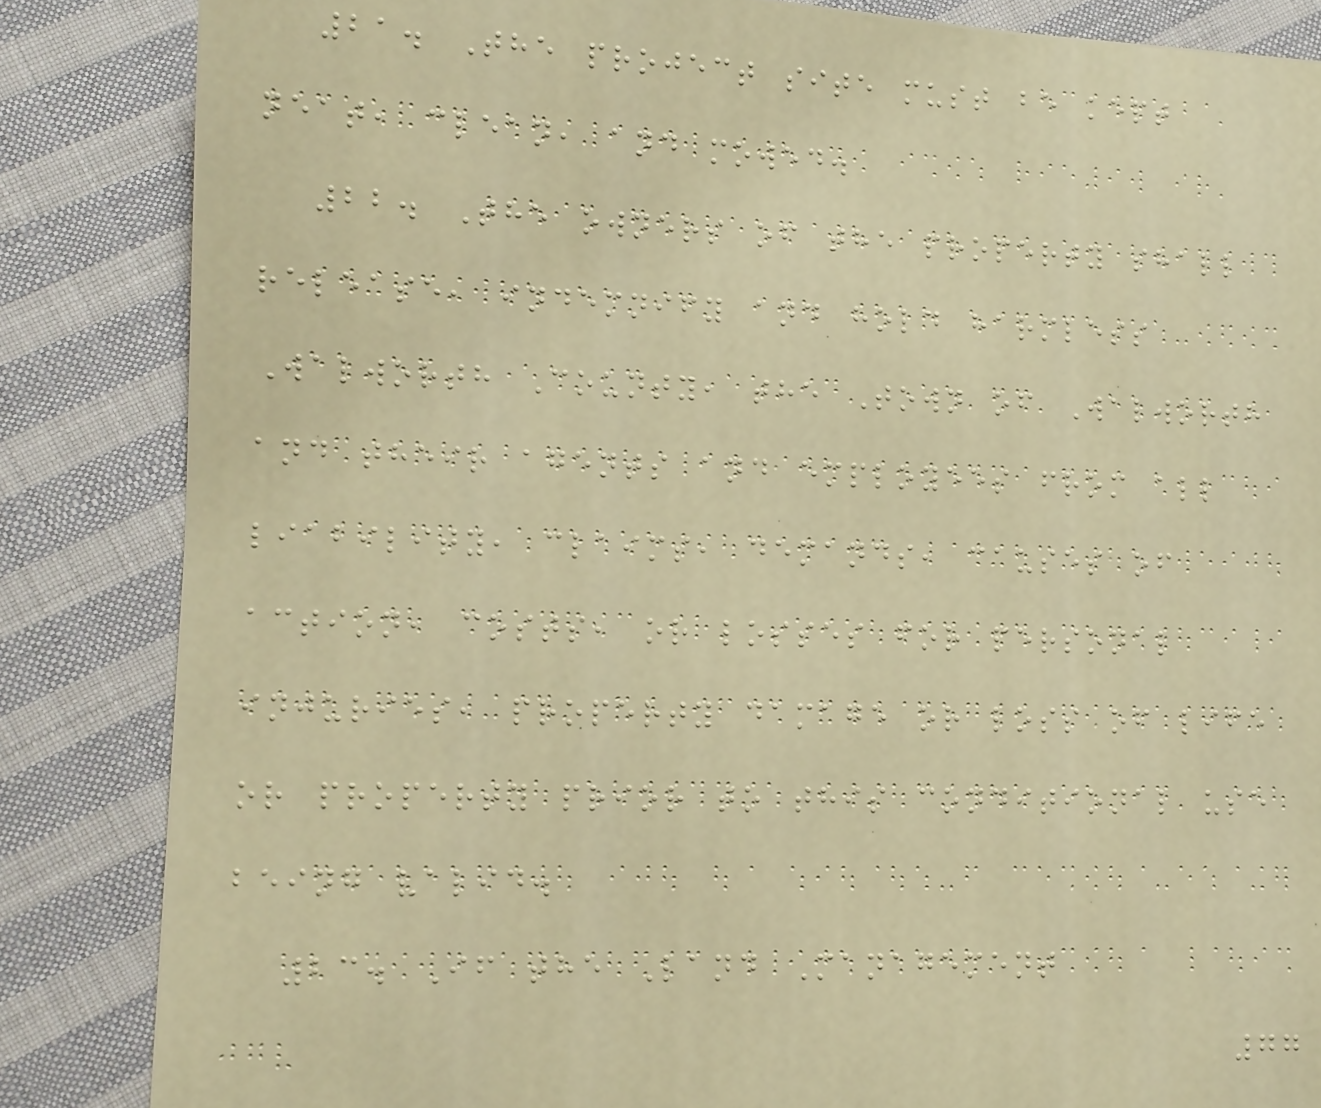21. The project site must be kept
neat, clean, and mowed.
22. The owners of the property shall
release, indemnify and hold harmless
Walworth County, the Town of Walworth
and their agents and employees from all
liability, claims, demands, causes of
action, costs, or losses for personal
injuries, property damage or loss of life
or property prior to this conditional use
being valid.
23. If the Land Management
77
